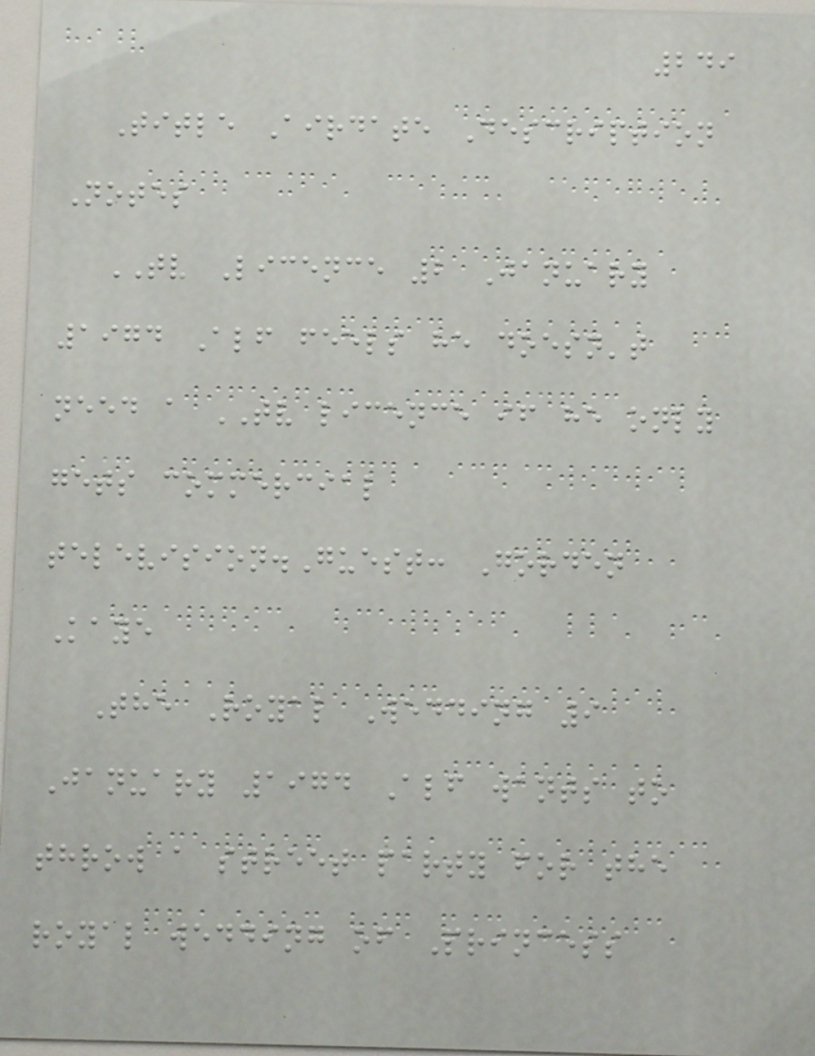249
Title Airdate Description
Notes
TV Licence 2 January
1974 Alf feels he doesn't
need a TV licence if he only
gets commercial
television.Guest: Gorden
Kaye
The Royal Wedding 9
January 1974 Alf wants to
throw a street party for the
royal wedding of Princess
